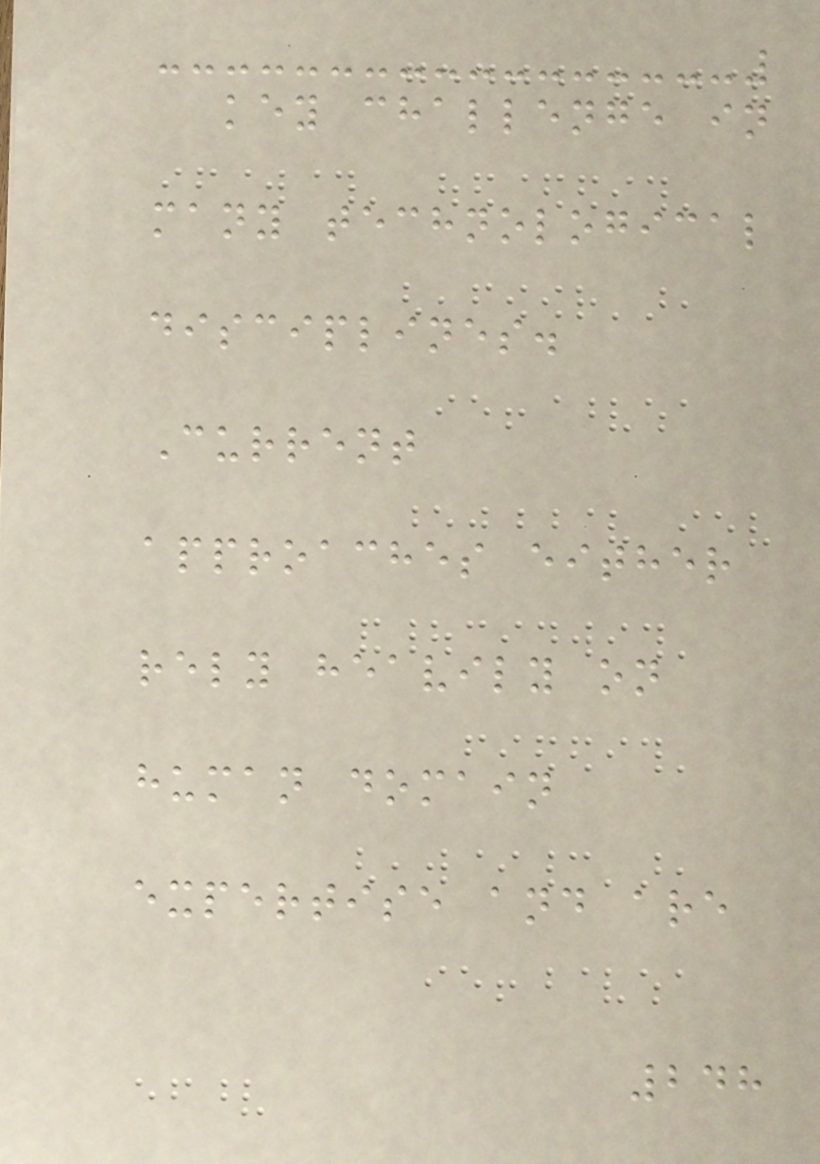key challenge in
many technological
disciplines.
Current
approaches either
rely heavily on
human domain
expertise and are
248
